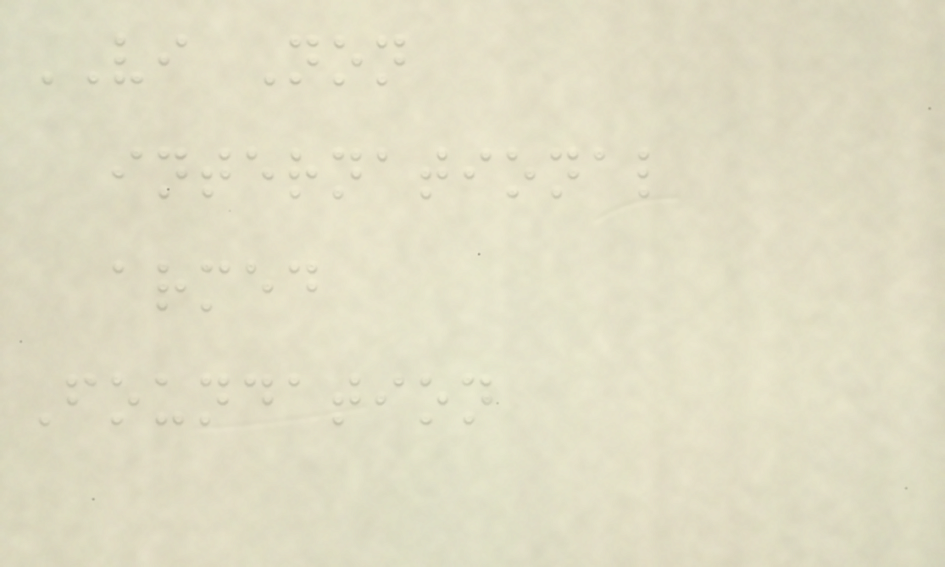VI Non
international
armed
Foundation
